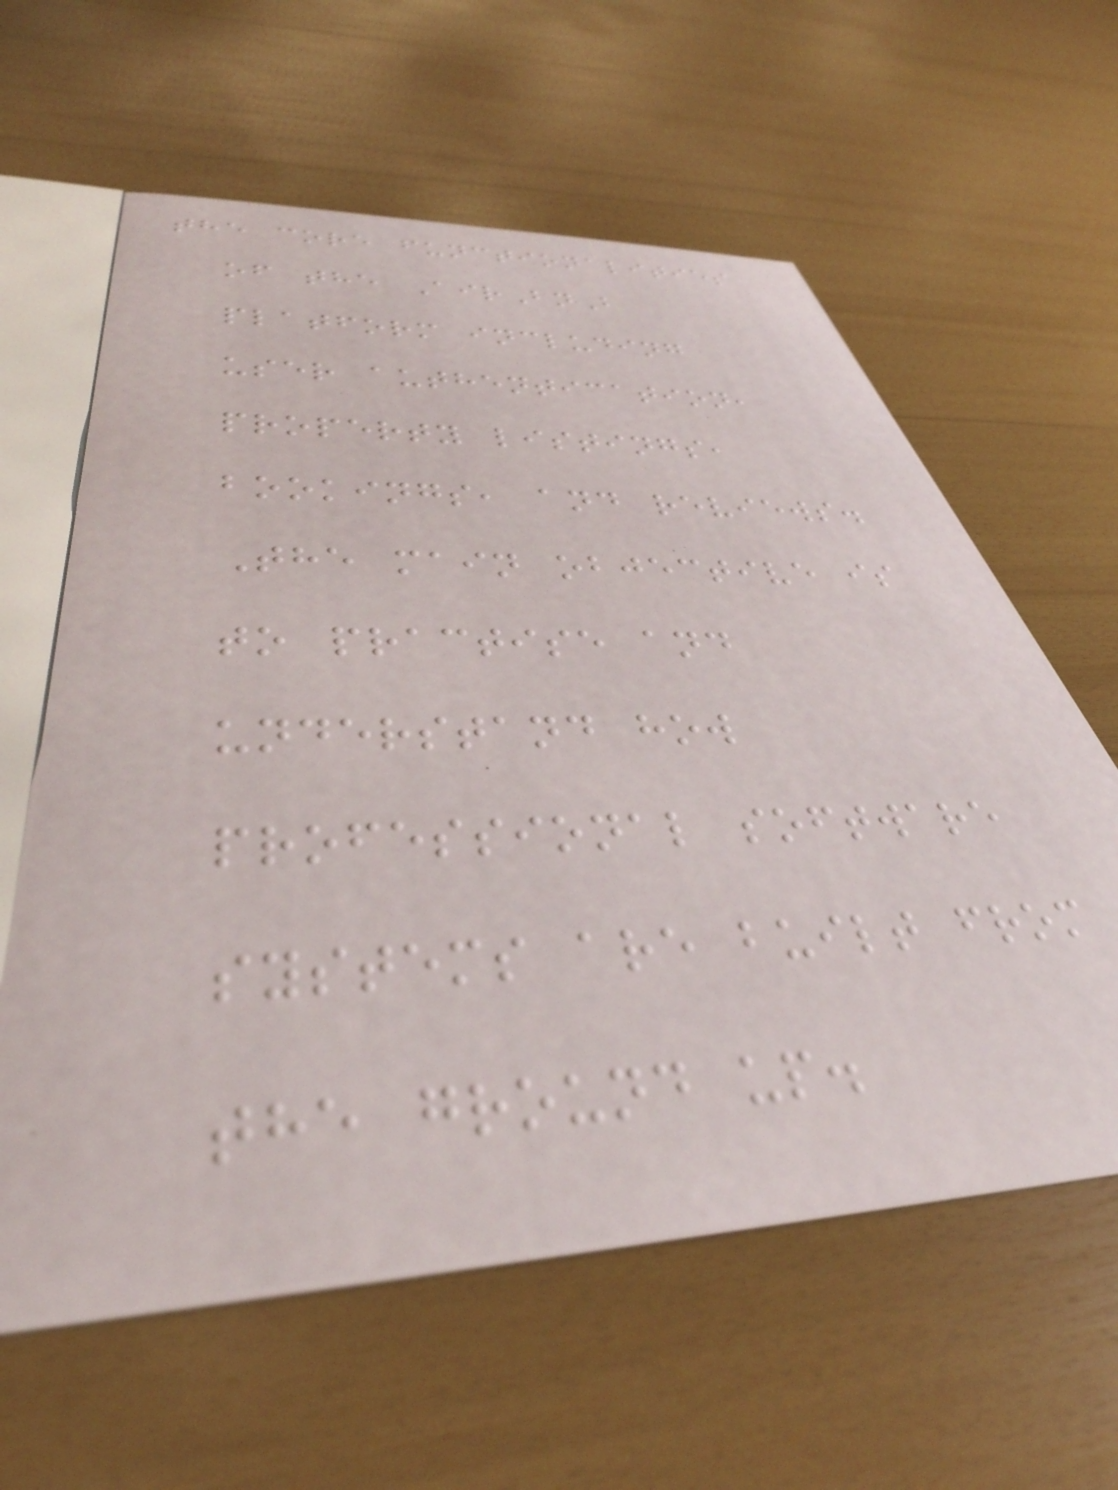the core functionalities
of the AirBnB
platform including
user authentication,
property listings,
bookings, and reviews.
The main objective is
to practise and
understand how
professional software
systems are built from
the ground up.
